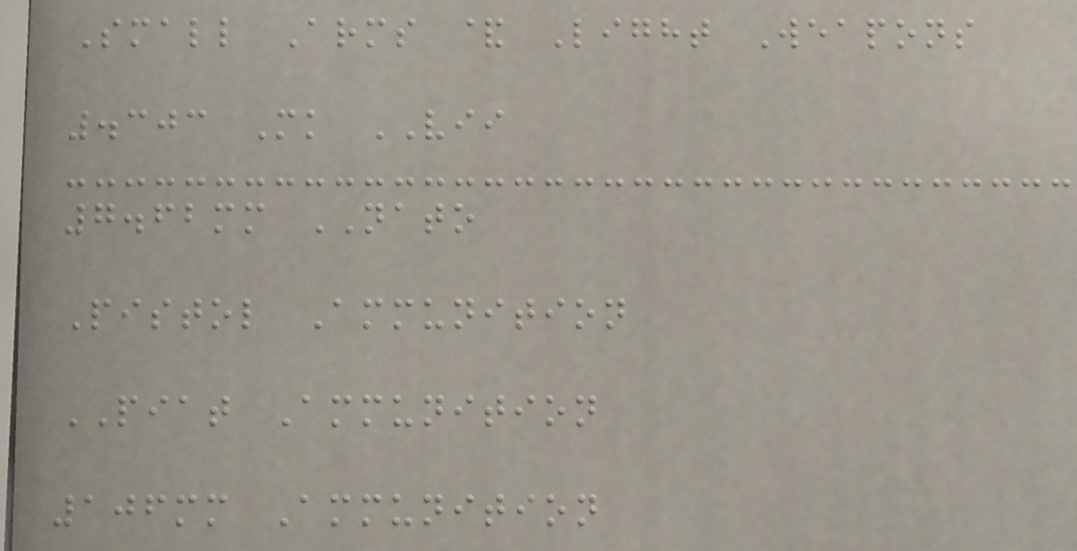Small Arms & Light Weapons
.303 Mk VII
7.62mm NATO
Pistol Ammunition
PIAT Ammunition
106mm Ammunition
